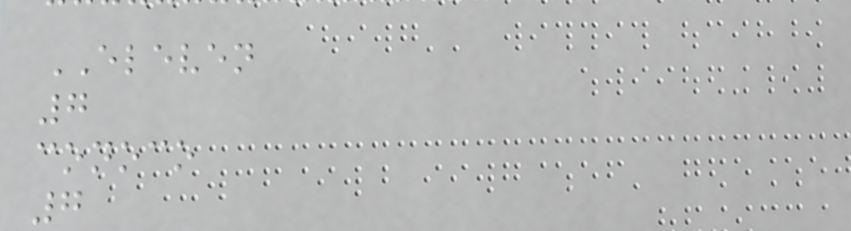ELEVEN
7
conoco
7
